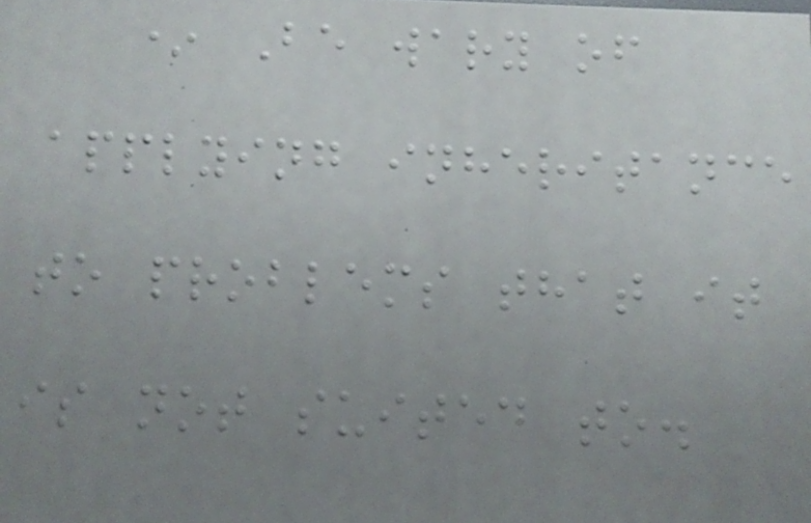* Be wary of
applying inheritance
to problems that it
is not suited to.
